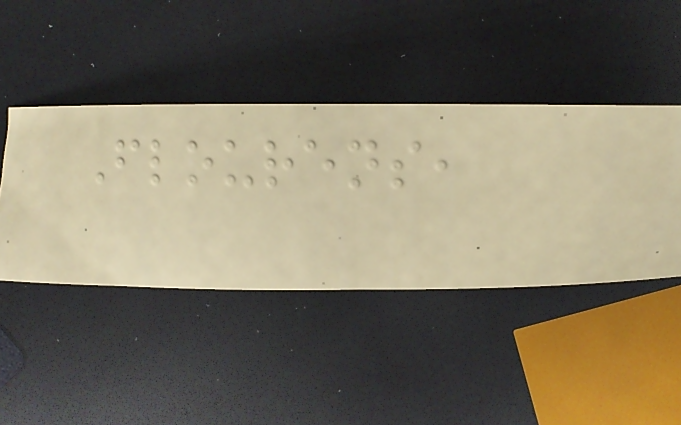Flourens,
